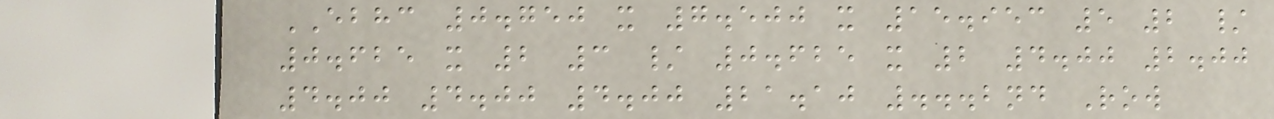EBHC 0.750 x 7.500 x 15.953 5 2 /
0.625 x 2 3 / 0.625 x 2 4.00 2.00
4.00 4.00 4.00 21.10 ...2nd Row
